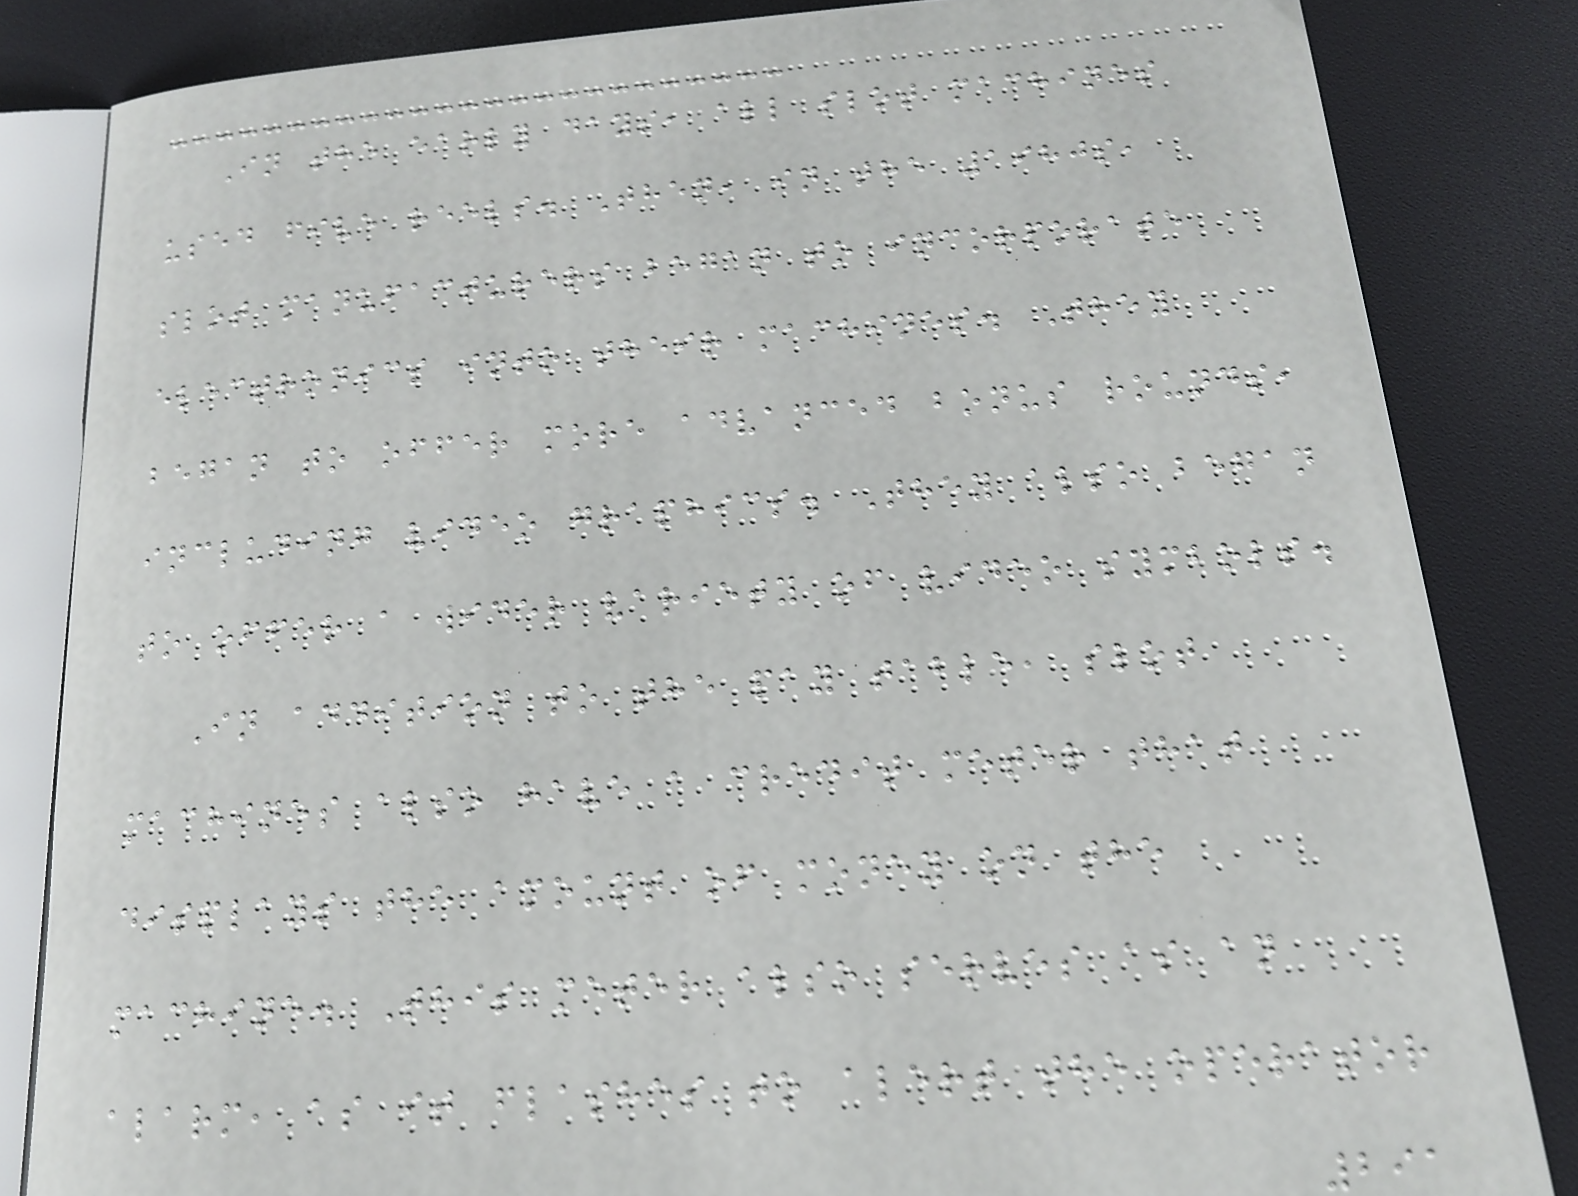In the early days, all slot machines
used five reels. Then, in the 1980s,
slot manufacturers began to incorporate
electronics into their machines. They
began to offer more advanced bonus rounds,
including video graphics. They also began
to offer a wider variety of video symbols.
In addition to the pay table, slot
machines also have a credit meter that
displays the amount of money on the
machine. This meter also serves as an
alarm, as it flashes to alert the operator
291
